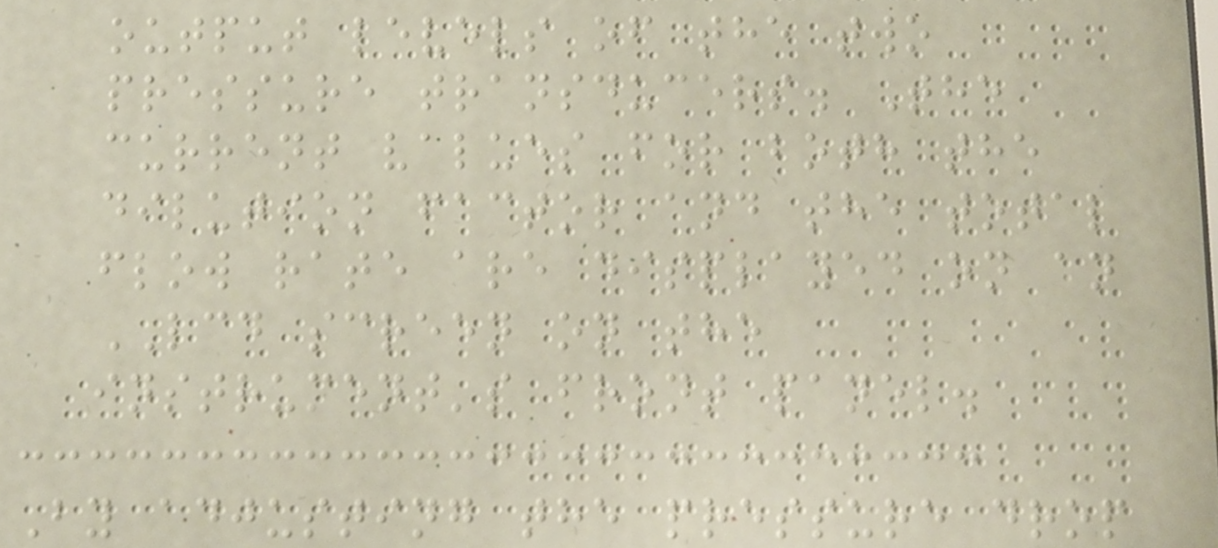output levels of the two
pressure transducers. The
current values for both the
dilution factor and the total
flow rate are displayed on an
LCD screen on the
instrument's front panel.
By adjusting the pressure drop
